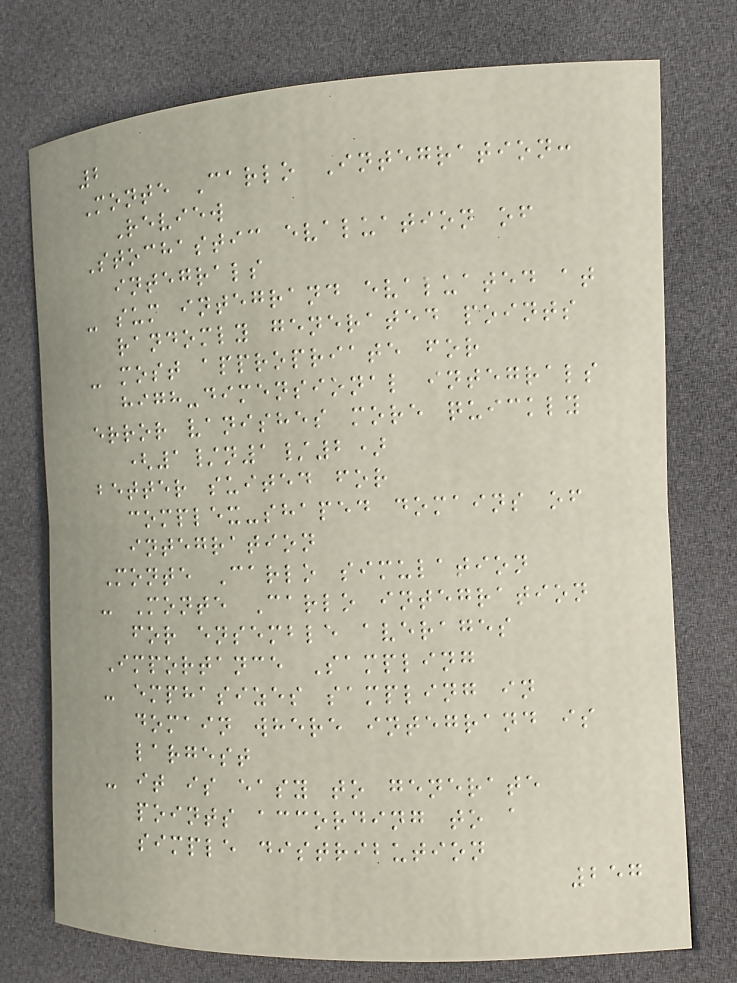2
Monte Carlo Integration:
Review
Stochastic evaluation of
integrals
- sum integrand evaluated at
randomly generated points
- most appropriate for
high-dimensional integrals
error vanishes more quickly
(1/n1/2)
better suited for
complex-shaped domains of
integration
Monte Carlo simulation
- Monte Carlo integration
for ensemble averages
Importance Sampling
- emphasizes sampling in
domain where integrand is
largest
- it is easy to generate
points according to a
simple distribution
257
